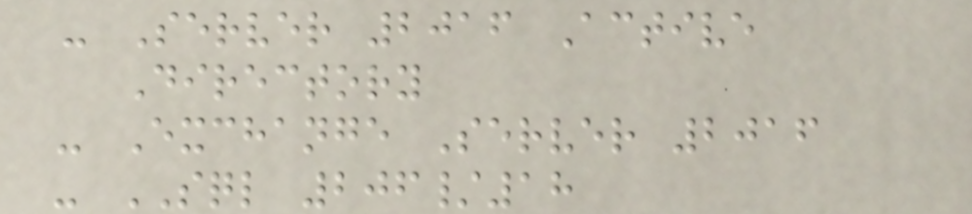- Server 2016 Active
Directory
- Exchange Server 2016
- SQL 206/18
